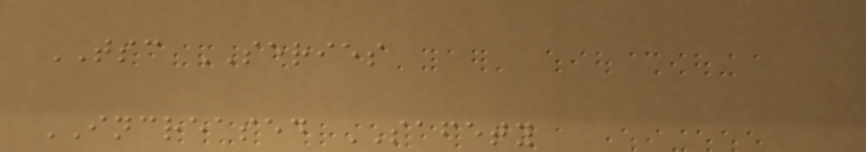TSC SERIES
INCREASED SAFETY
